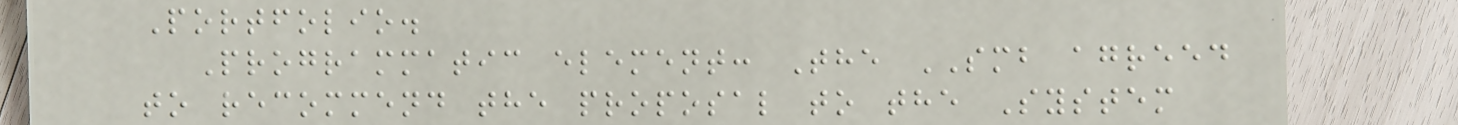Portfolio.
Programmatic element: The SMB agreed
to recommend the proposal to the System
